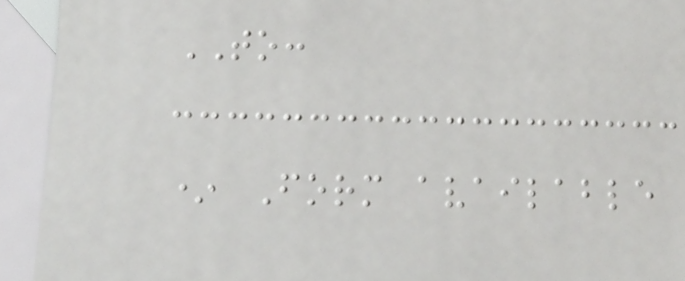TO:
* Form available
